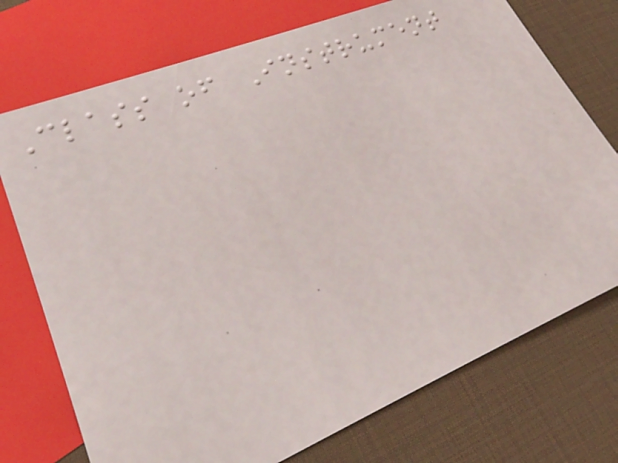Class of Instrument
